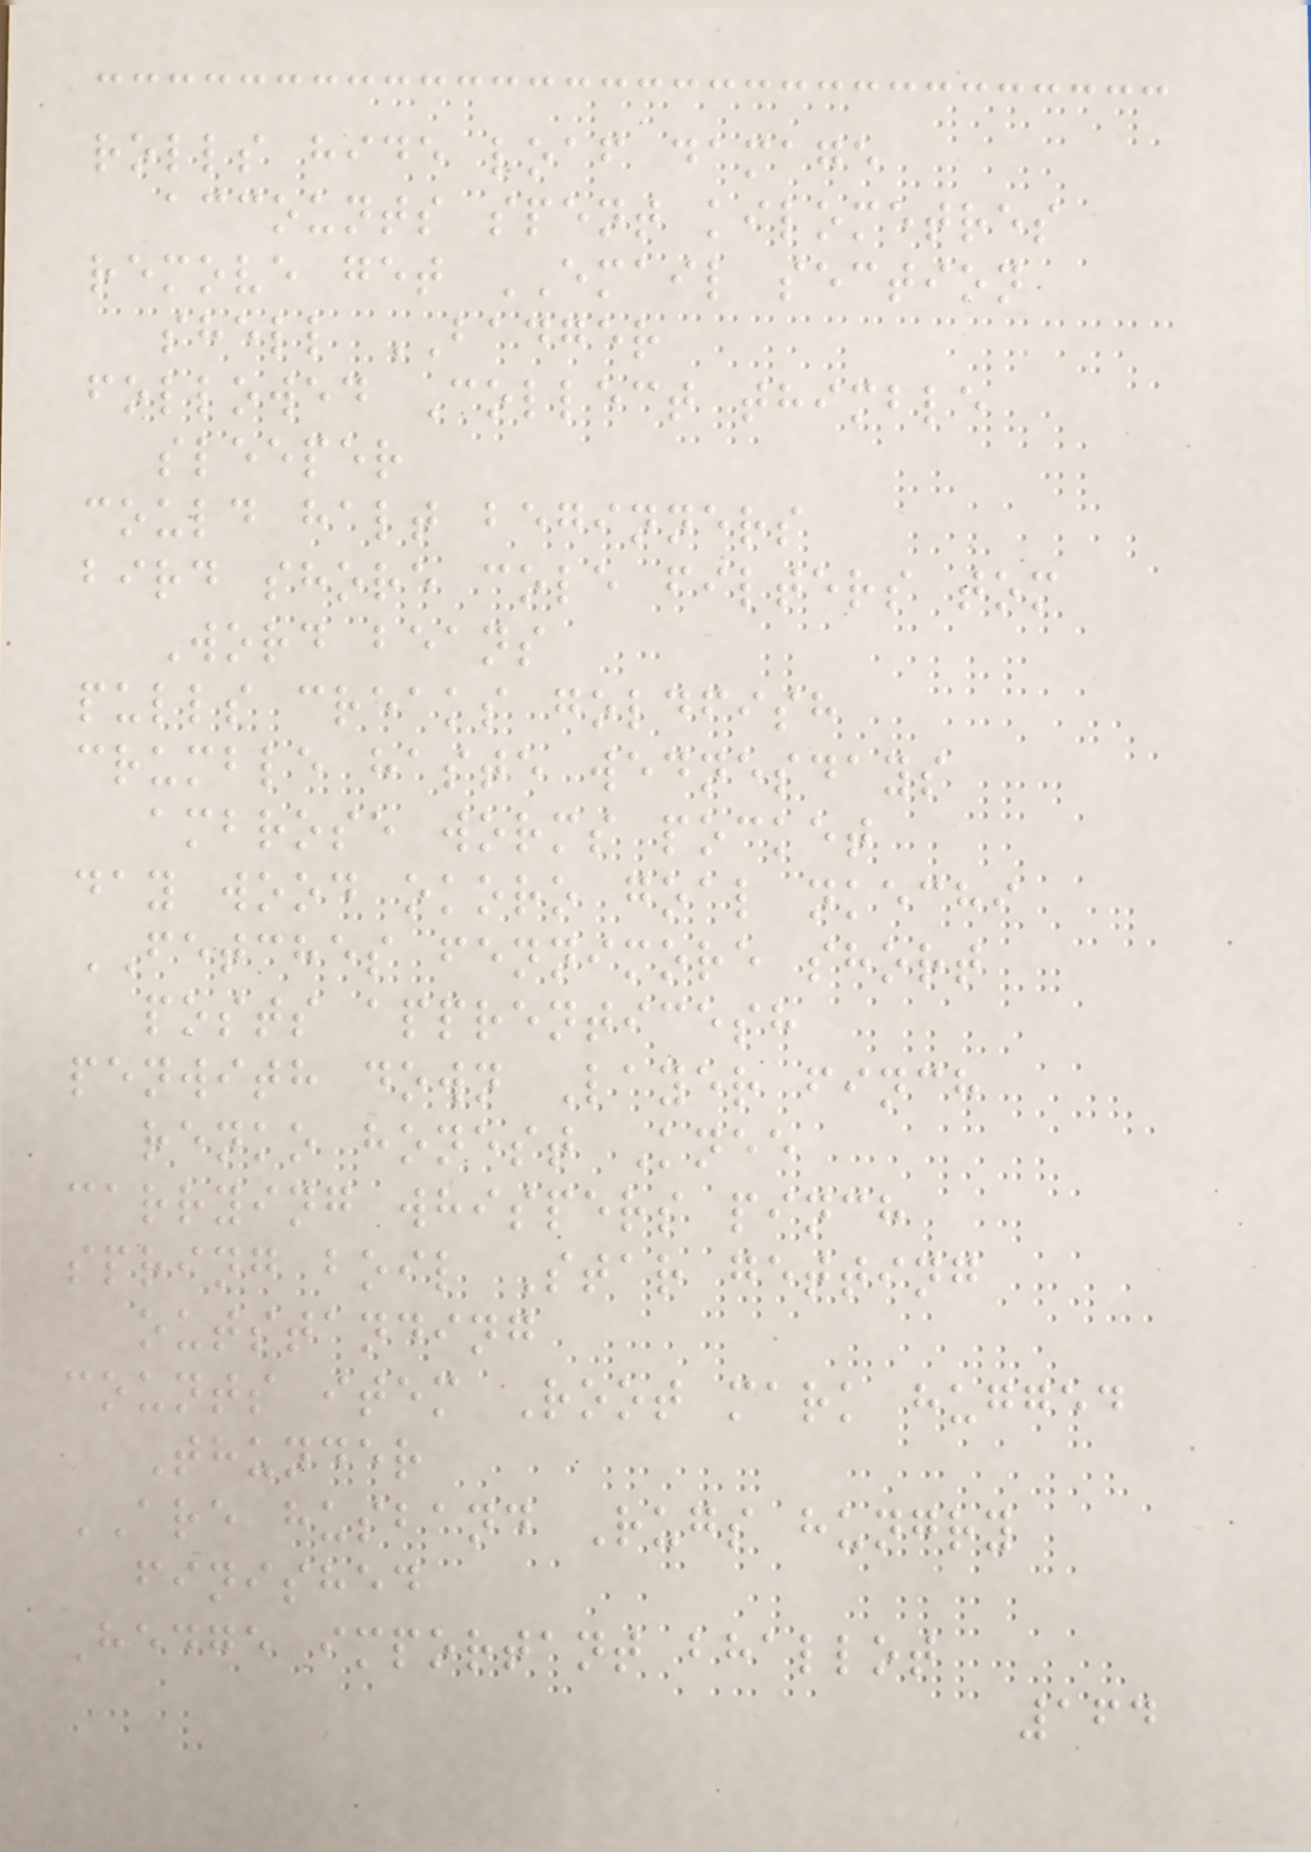rolls hide loaf damage
accounts spent kilometres
remove get EMAIL section
shell BADGER
followed Collect thimble
sleeper
could halt beginners
bird shore cole filters tom
Word beans
pulls creaks goldfish
crumble haste wednesdays
ambrose worms pocket
day wood okoro goal nkechi
FETCHES fennimore short
posts apprenticesh
penwith down Layer finch
renko honest Knee
carrying whispers pinch
spring boil Star getting
outstanding
counts item Root mark hugged
Thunder
ARE husband Rugs hungry
finished
Hedge important bhallot
164
